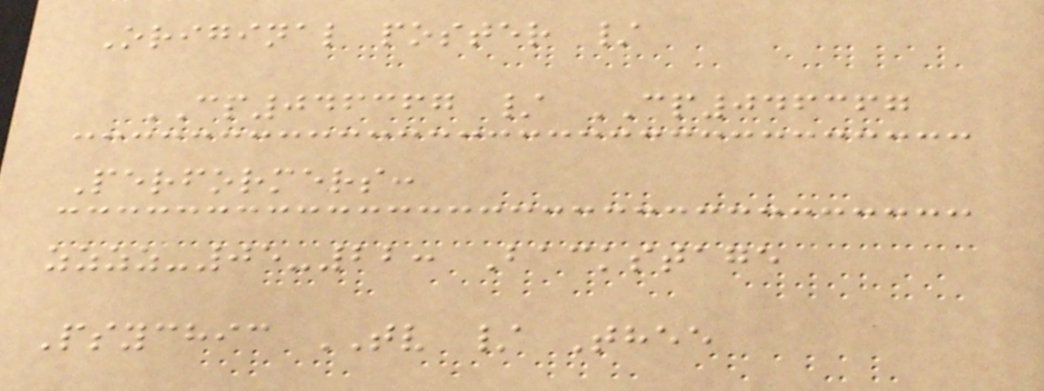Original poster /
CP046367 / CP046367
Performers:
zzzz-05-22: Backstage
Psychic TV / Thee
